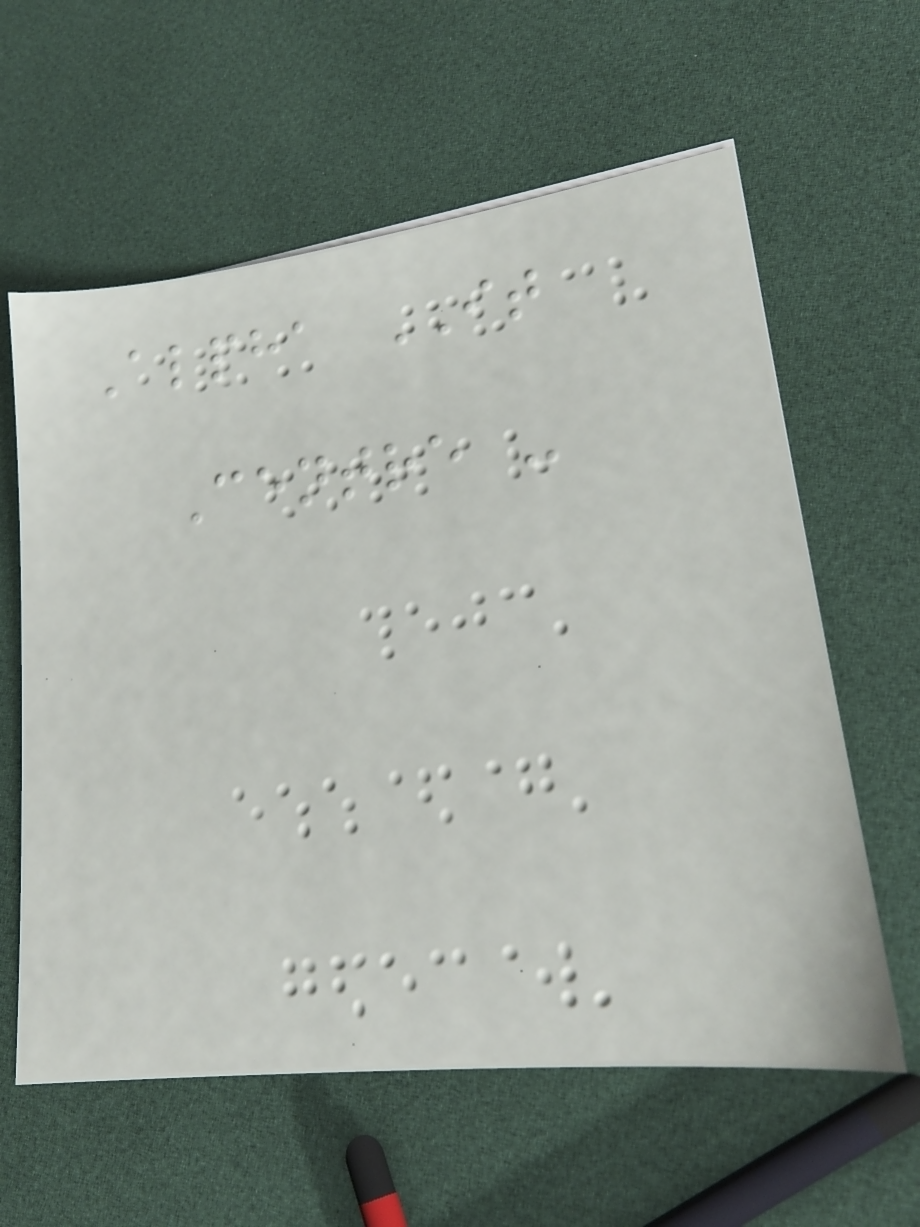Alpha IT
Centre -
